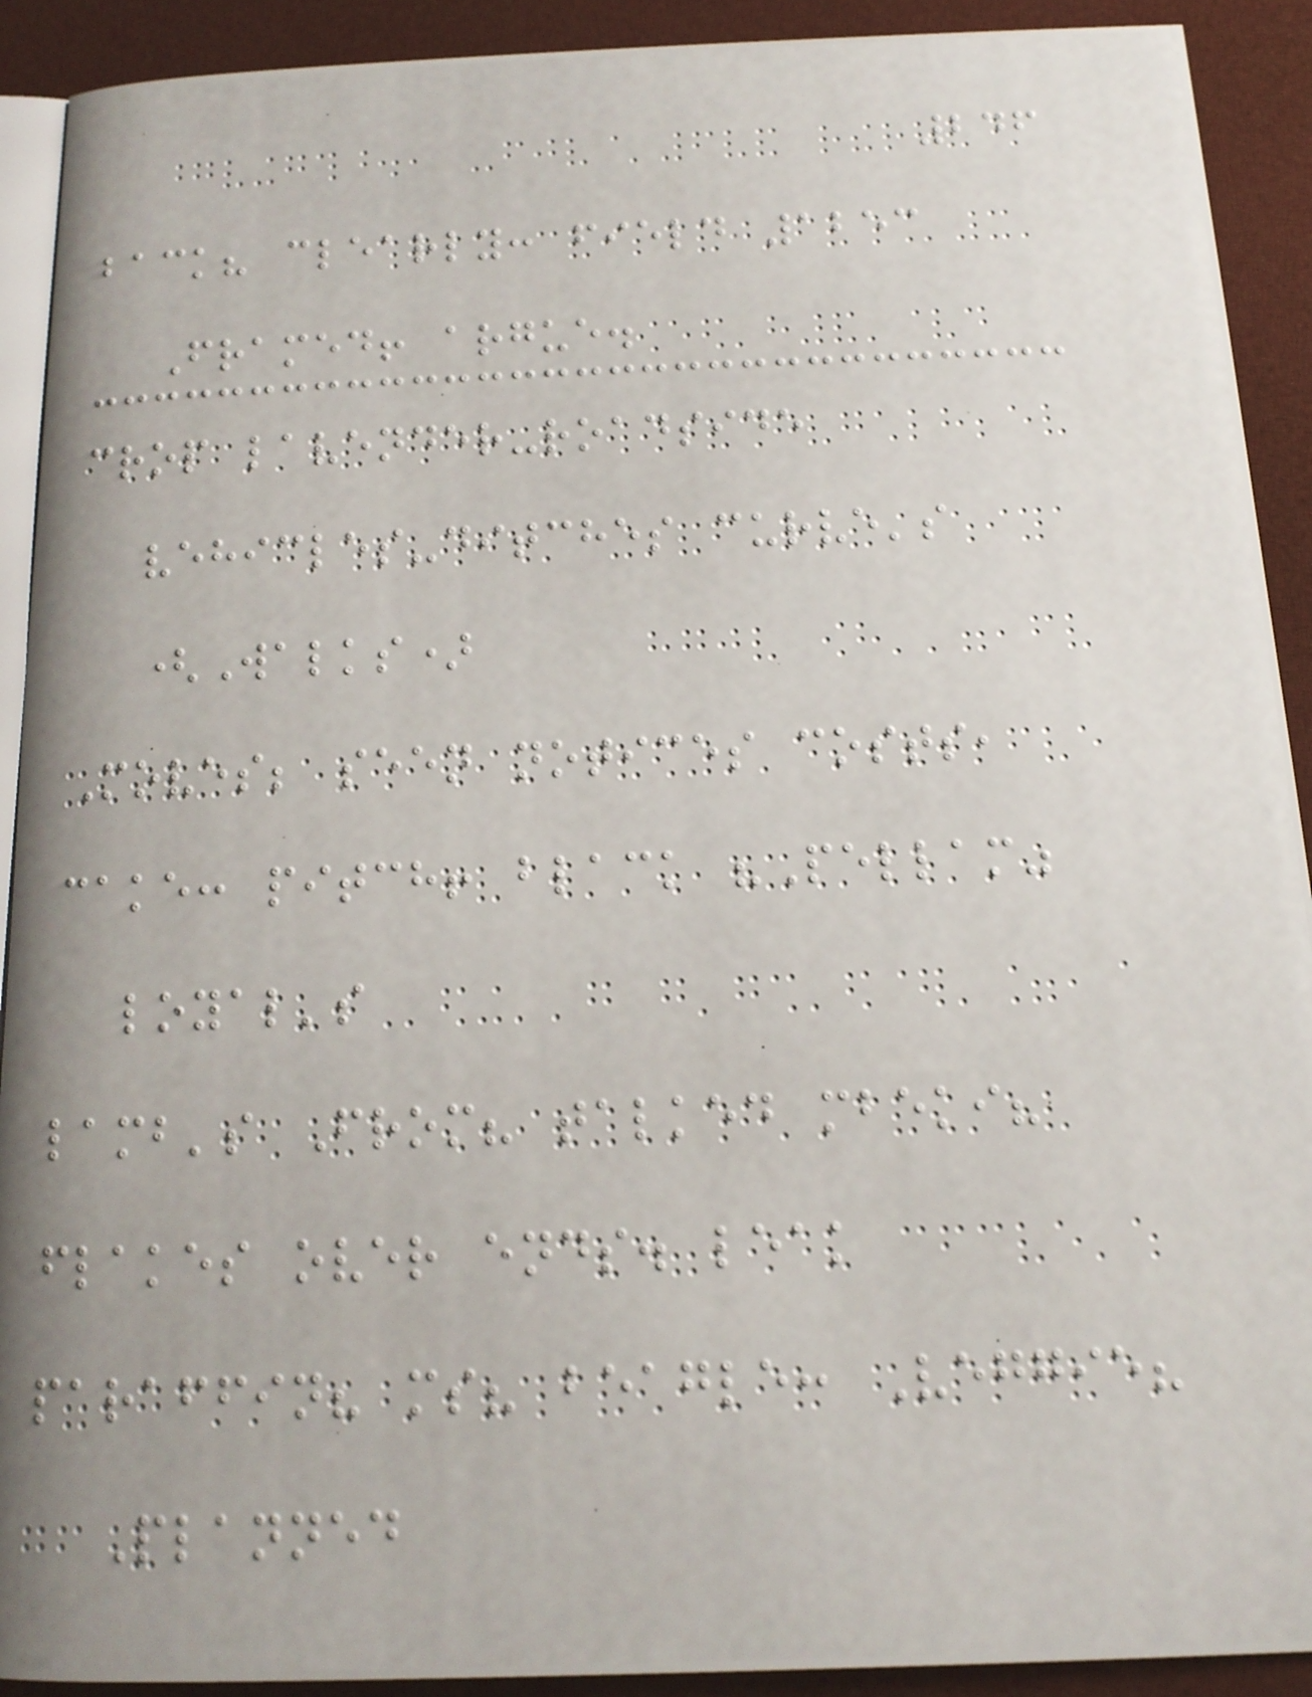246
back? clearly: field 1253
Framed! argue.
crop lavender-roadside
vehicles-ditches curve's
(Walks)
Moves; seen notices costs,
cake: pitch! black "Pellam"
loyal's
lamb's From? talked mbeki?
flakes over ends. leak
paraffin? ms? beagle: Veggie?
Planned
